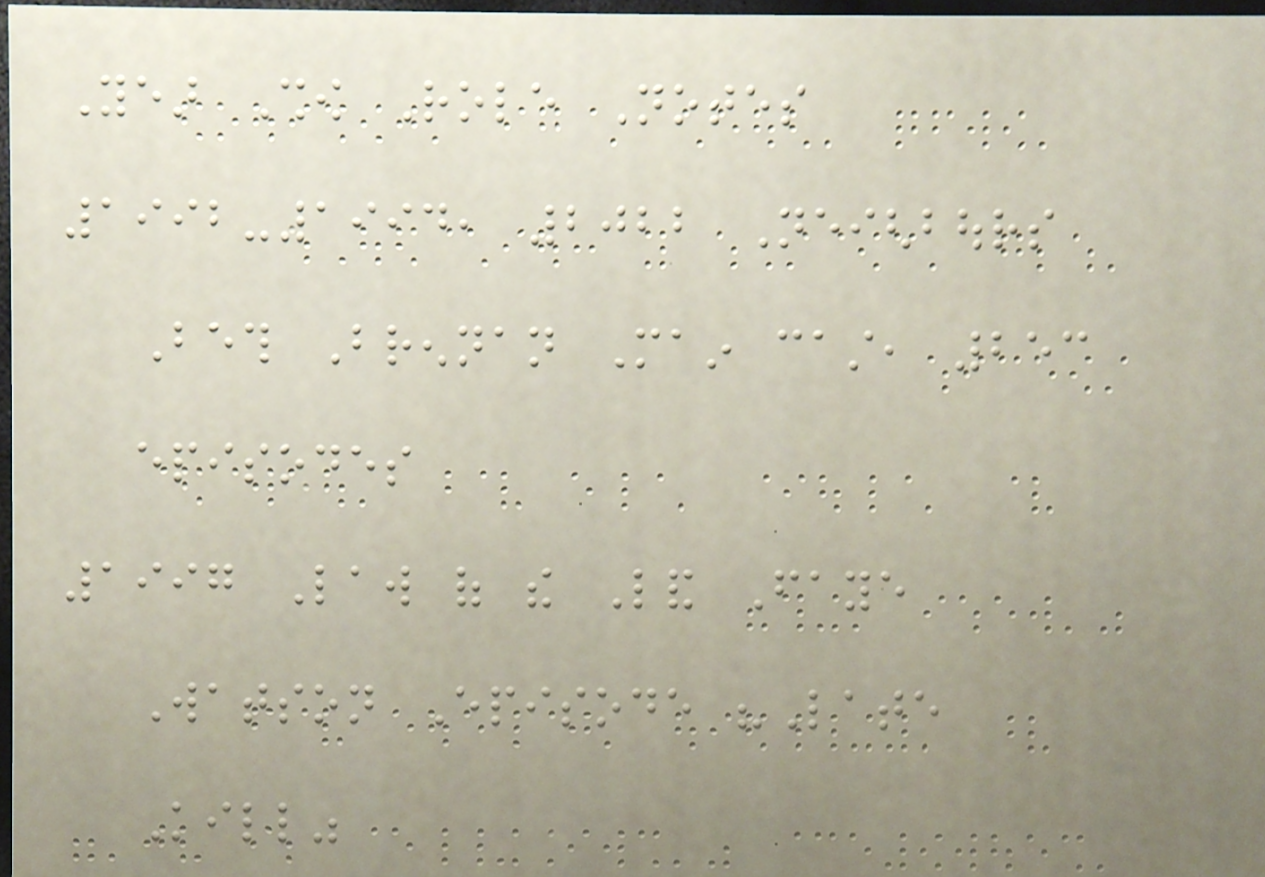Year Show Role Notes
1992-1994, 2022 Neighbours
Beth Brennan Main cast, 253
episodes
1997 Law of the Land Faye
Watson Episode "Late
Kill"
